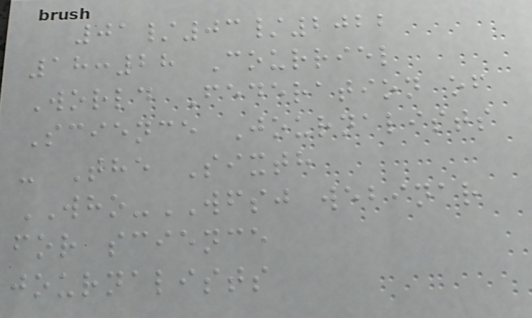01/03/2022
18:28 Courriel
World Federation of
Science Journalists
- The Sixth
WHO-WFSJ webinar
for science
journalists
